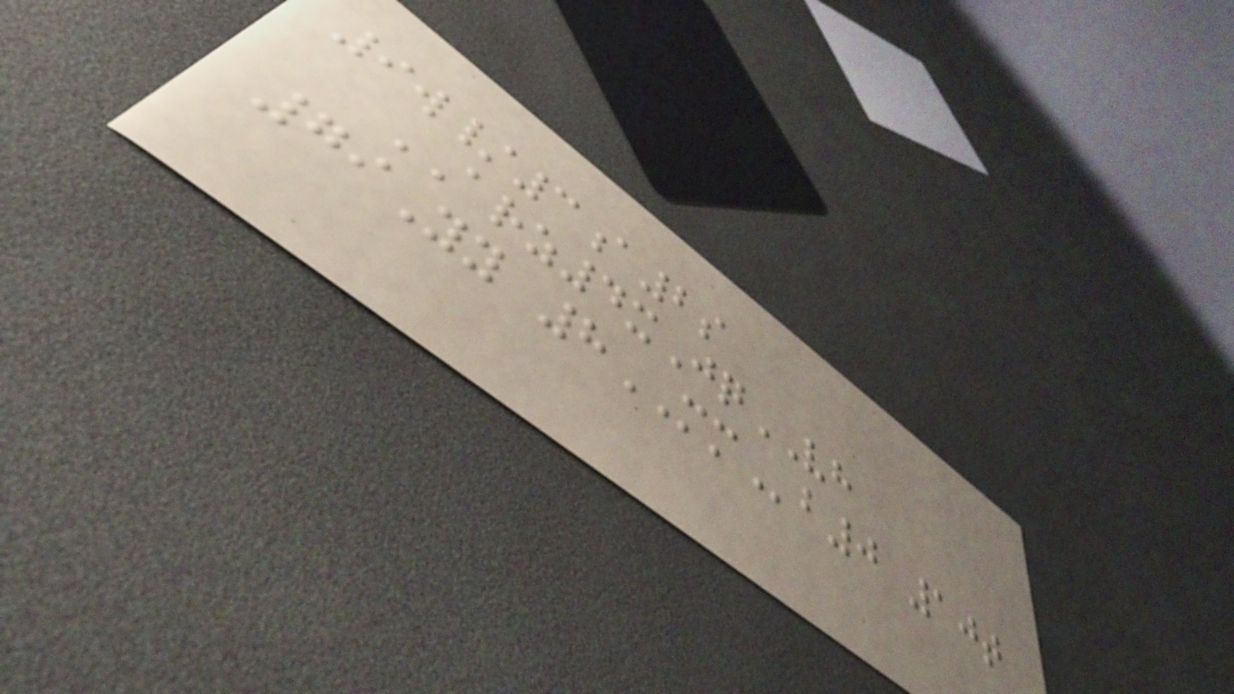9w/3a2s
ARZ4xJqVH
79Yy 8MMb0 10t
